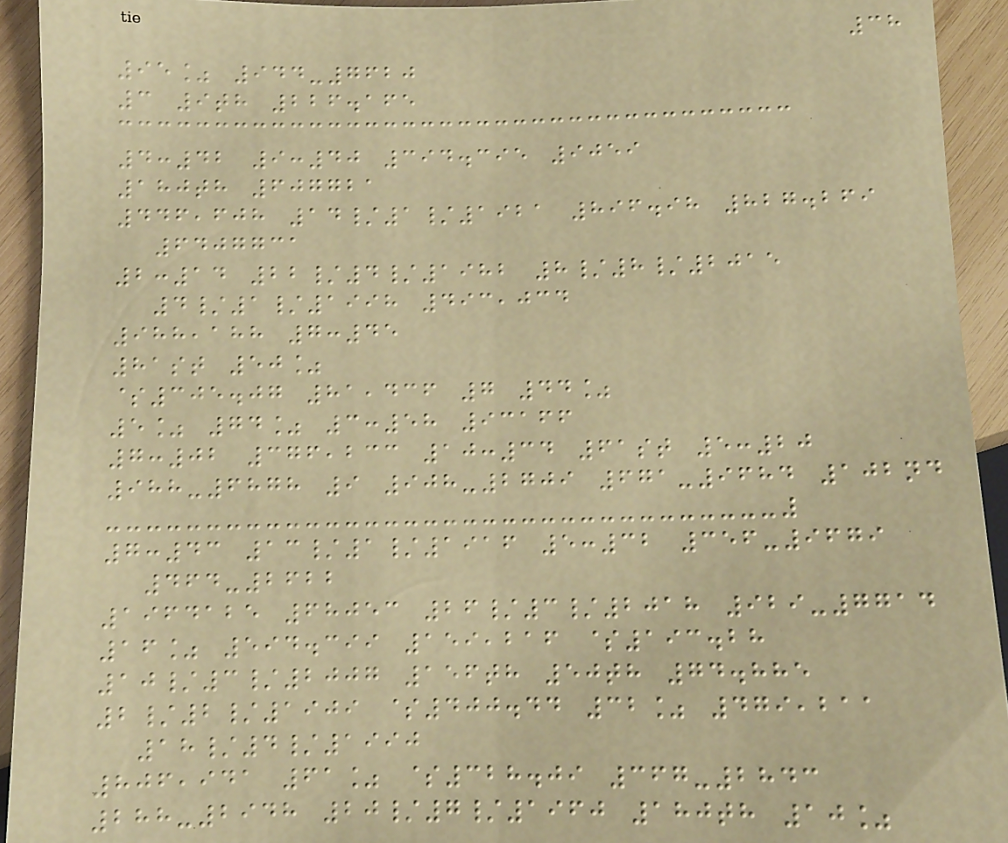38
95% 944-7620
3 9th 226.165
4:42 9:40 394.395 9059
180th 607721
446,608 14/1/1921 896.98 827.269
6407731
2:14 22/4/1982 8/8/2015
4/1/1998 493,034
988,188 7:45
81st 50%
$305.07 81,436 7 44%
5% 74% 3:58 93166
7:02 376,233 10:34 61st 5:20
988-6878 9 908-2709 671-9684 102nd
7:43 13/1/1916 5:32 356-9679
464-2622
1964125 68053 26/3/2018 929-7714
16% 594.399 159,216 $193.28
10/3/2007 156th 50th 74.885
2/2/1909 $400.44 32% 479,211
18/4/1990
806,941 61% $328.09 367-2843
288-2948 20/7/1960 180th 10%
